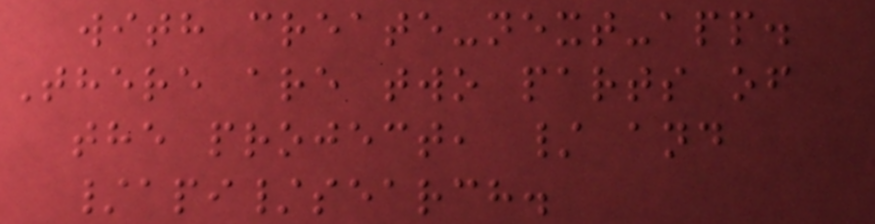with create-next-app.
There are two parts of
the project, / and
/api/search.
